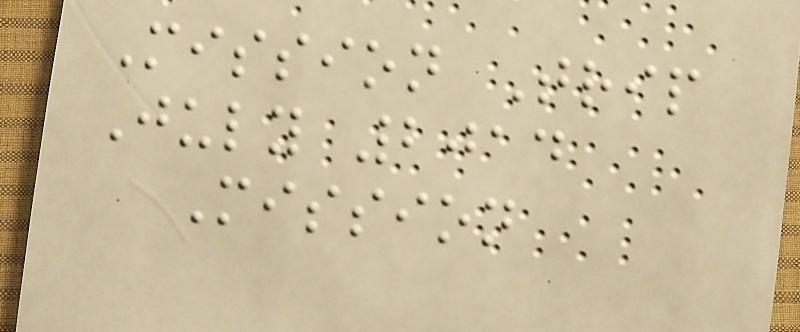Mission Trip
July 2014
Mission
